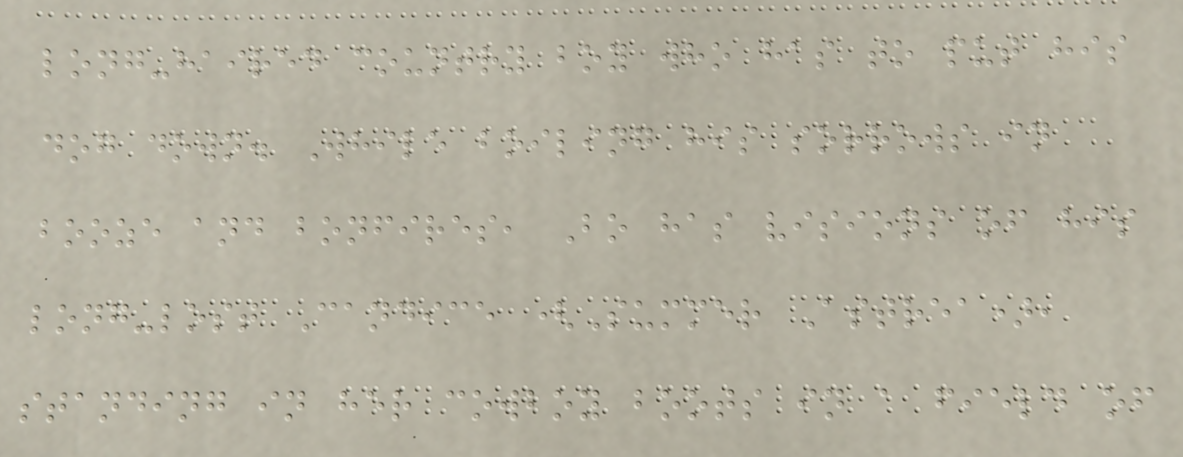long-haired country boy who has to put his
dog down. While boiling his sorrows in
booze and bonfires, Bo has visions of his
long-lost Candice (Summer Astrea),
standing in her cowboy boots in a field of
